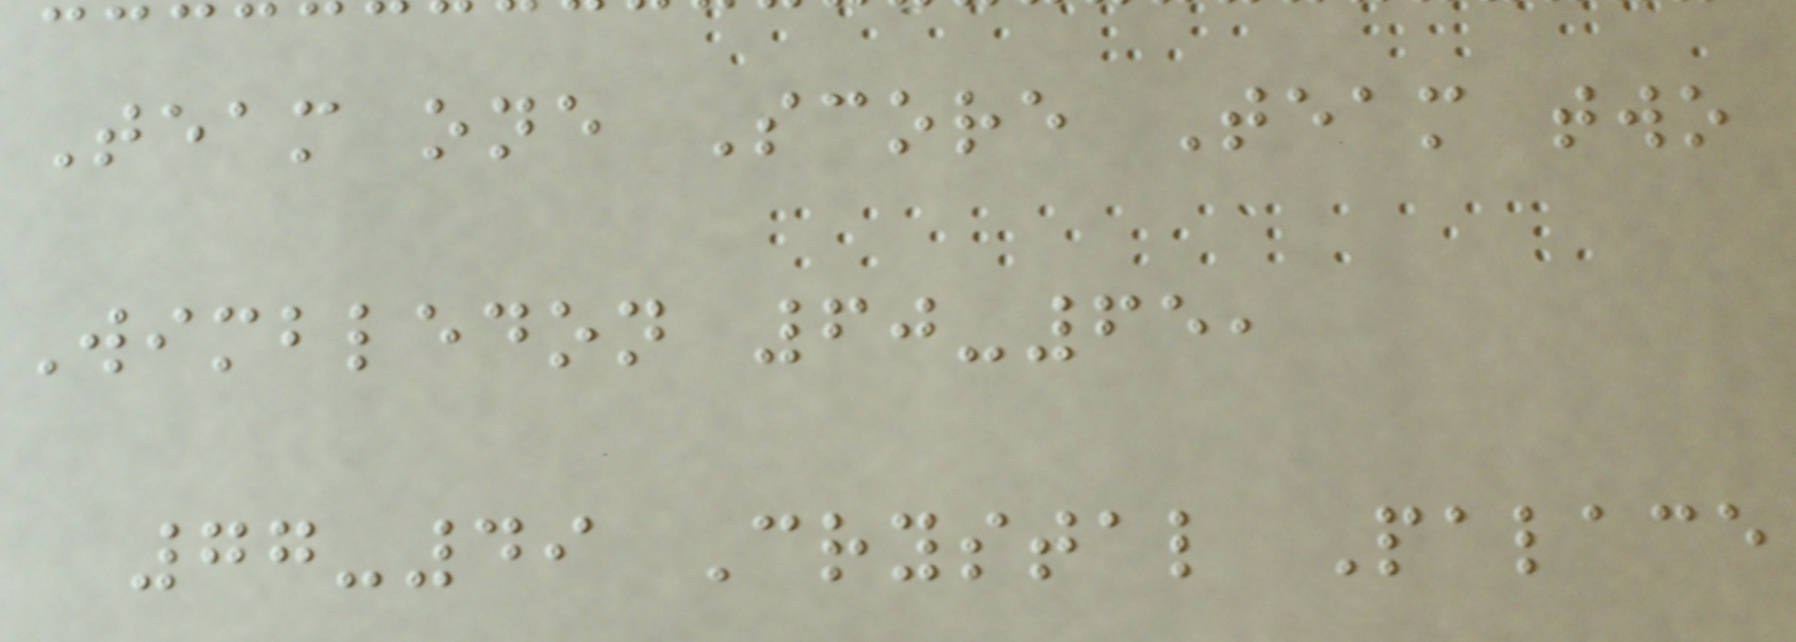Team one Score Team two
Wimbledon 60-65,
77-49 Crystal Palace
